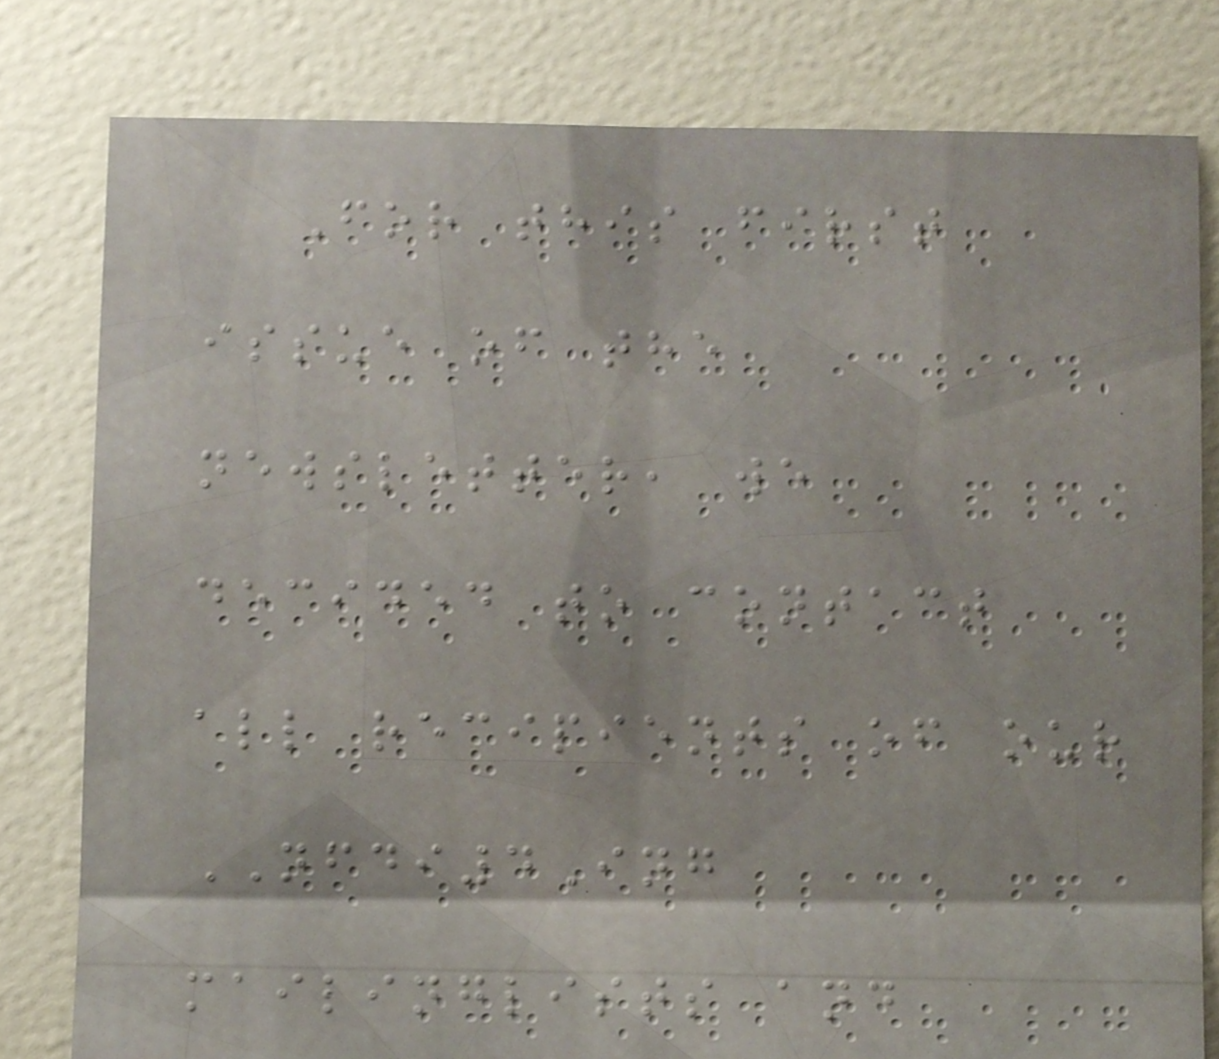For this first
issue of the
newsletter, we
decided to contact
all recipients of our
NFDI4Ing
mailinglists and
